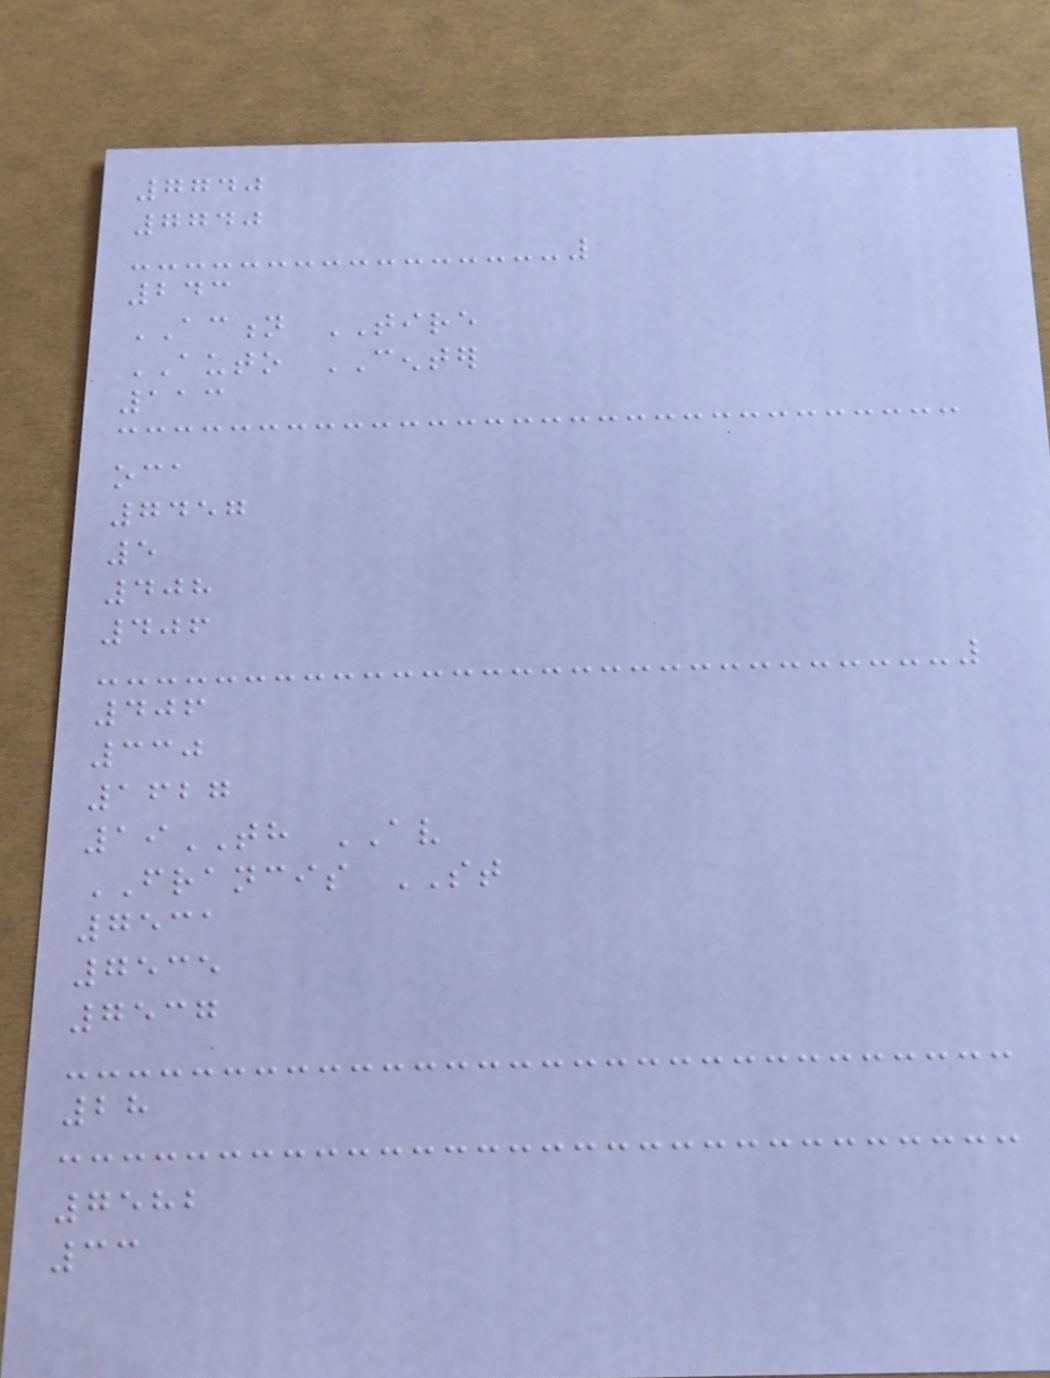7740
7740
243
ACTION TIRE
AUTO CENTER
113
oca
7457
5
408
406
406
330
1627
19TH AV
FRANCIS ST
7531
7535
7537
28
7582
33
